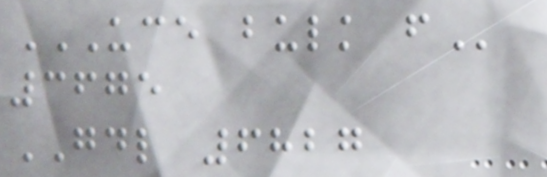UCE BULK F
3675
GDL 6827
